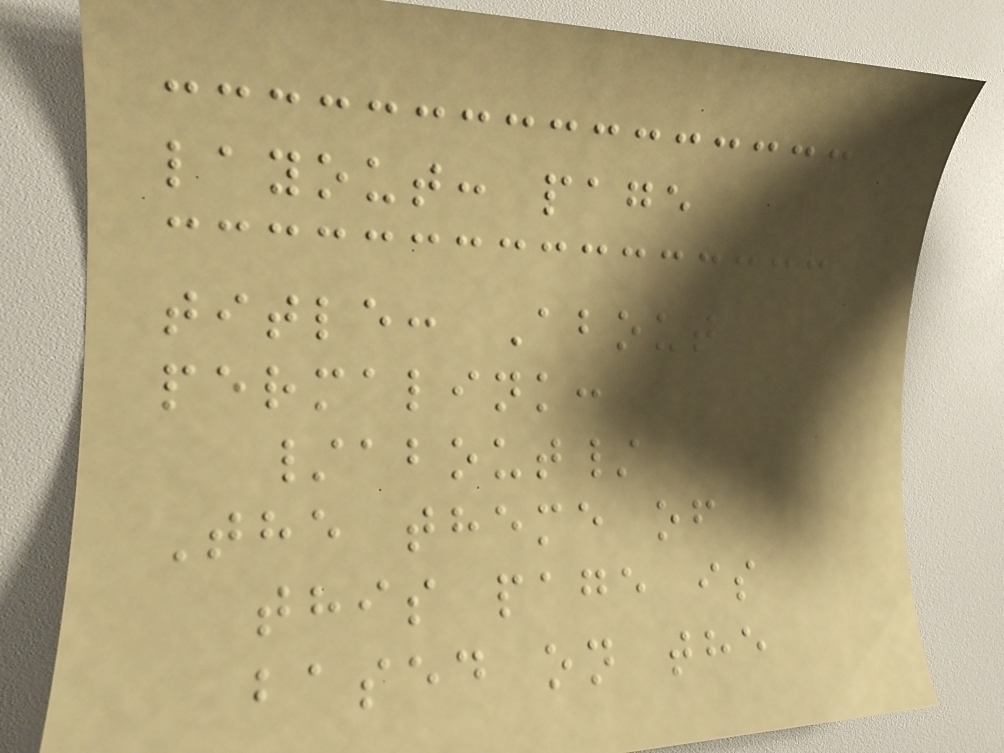layout: page
title: About
permalink:
/about/
The theme of
this page is
based on the
